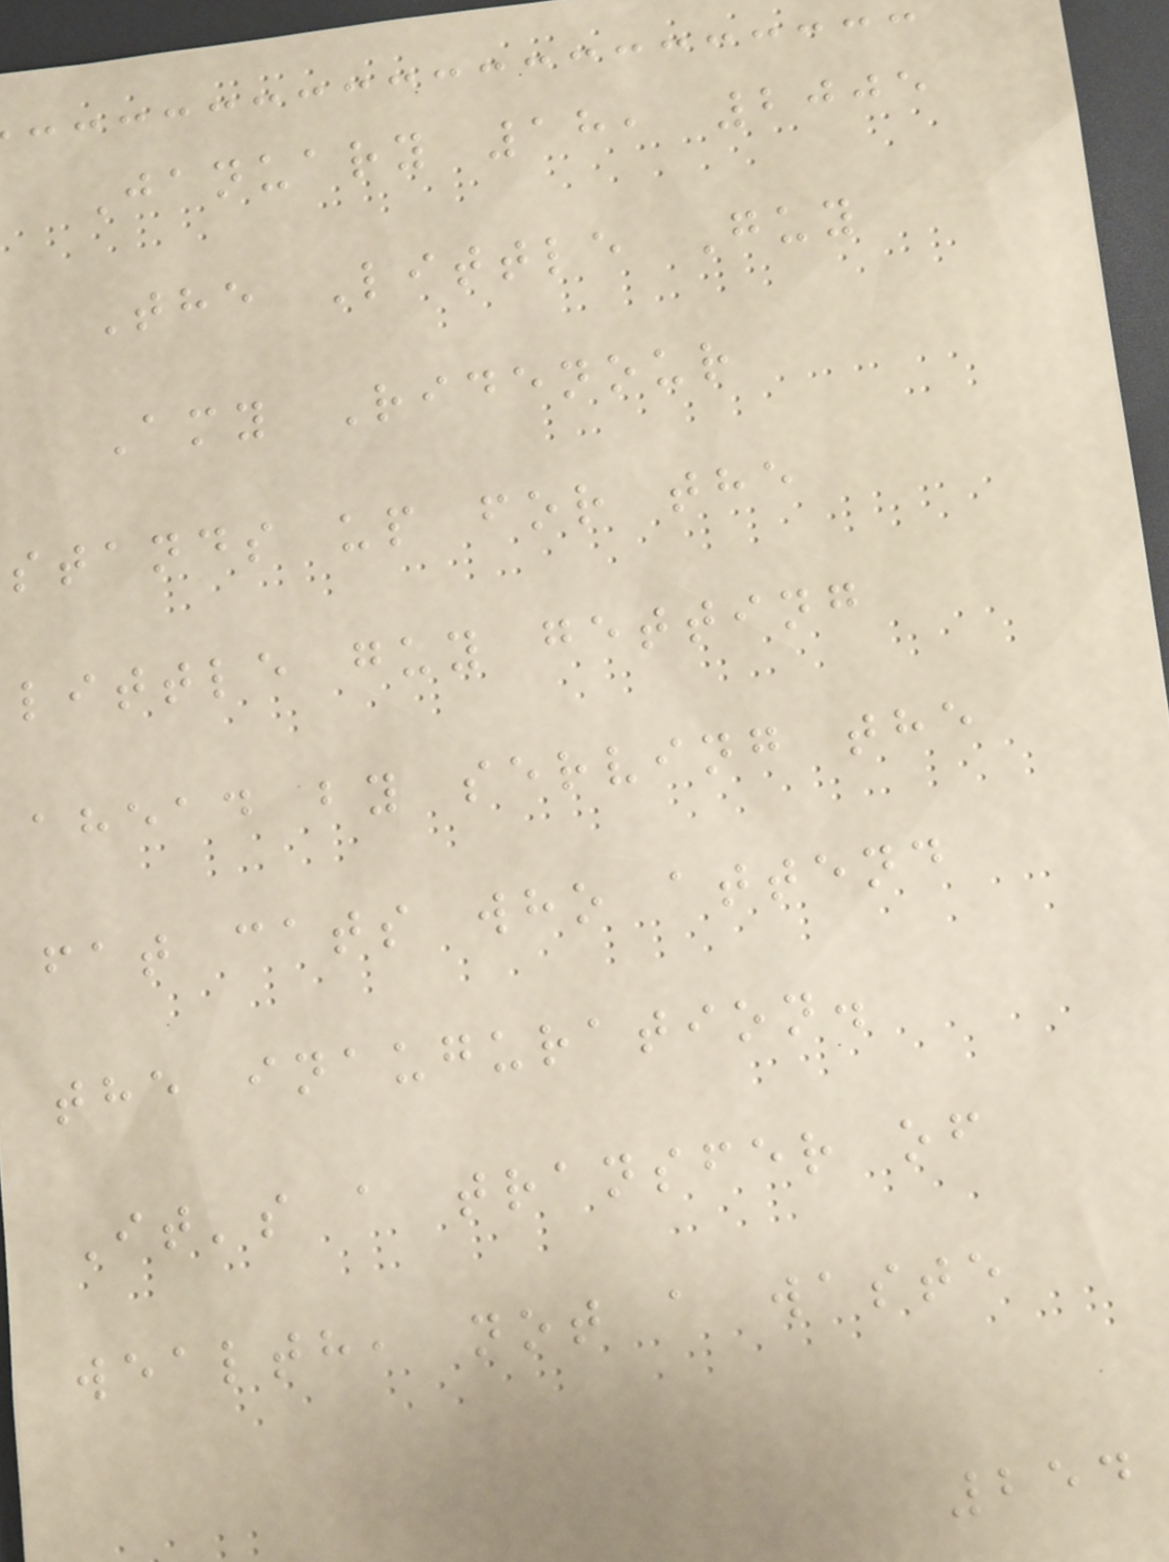January 18, 2005
The Little Guy
Amy Ridenour
stands up for the
little guy getting
ahead by serving the
fat cats who attend
the inauguration.
It's a transfer of
wealth, not a waste
254
